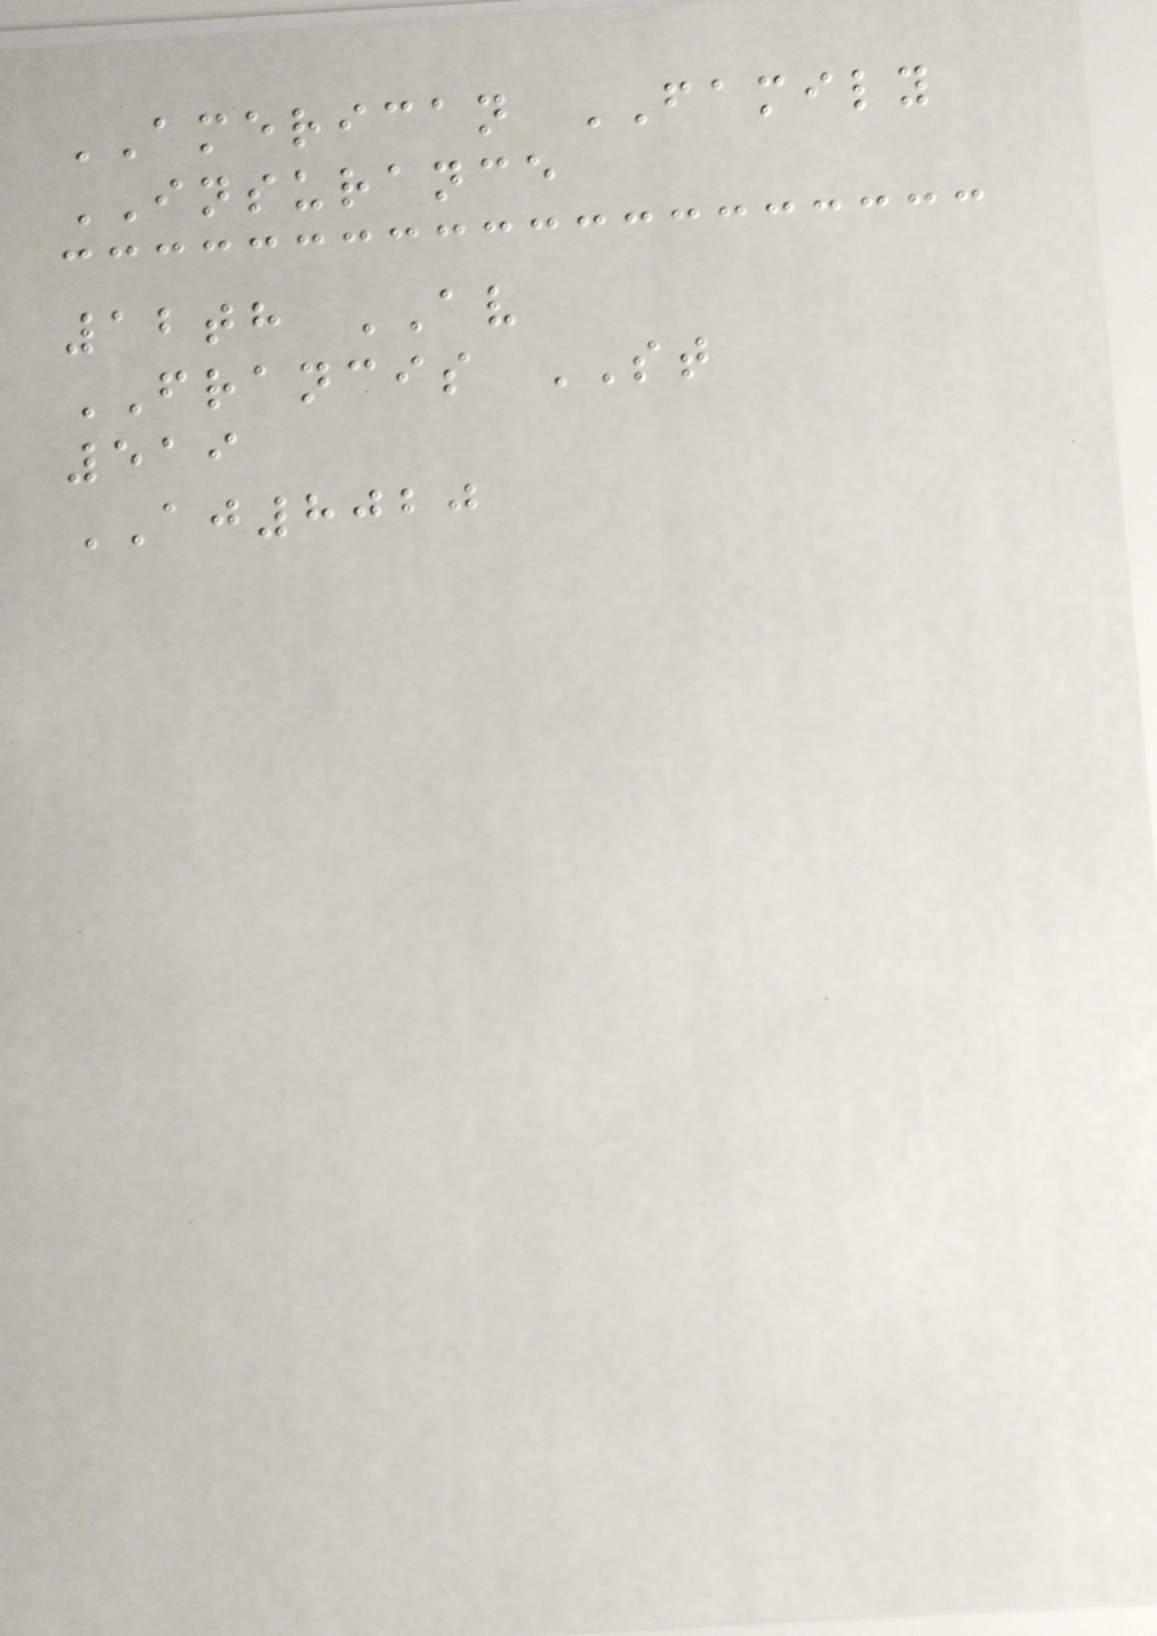AMERICAN FAMILY
INSURANCE
12th AV
FRANCIS ST
519
AJ8020
